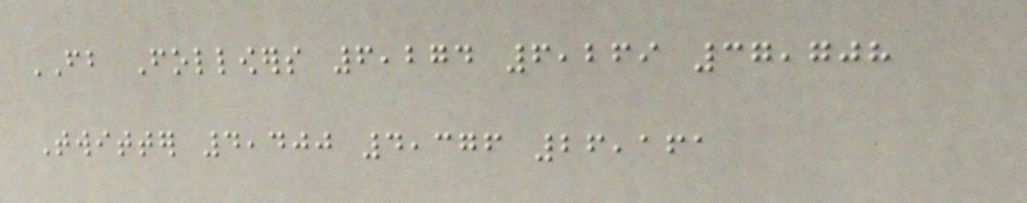FB Followers 6,274 6,269 37,708
Twitter 4,400 4,376 26,161
